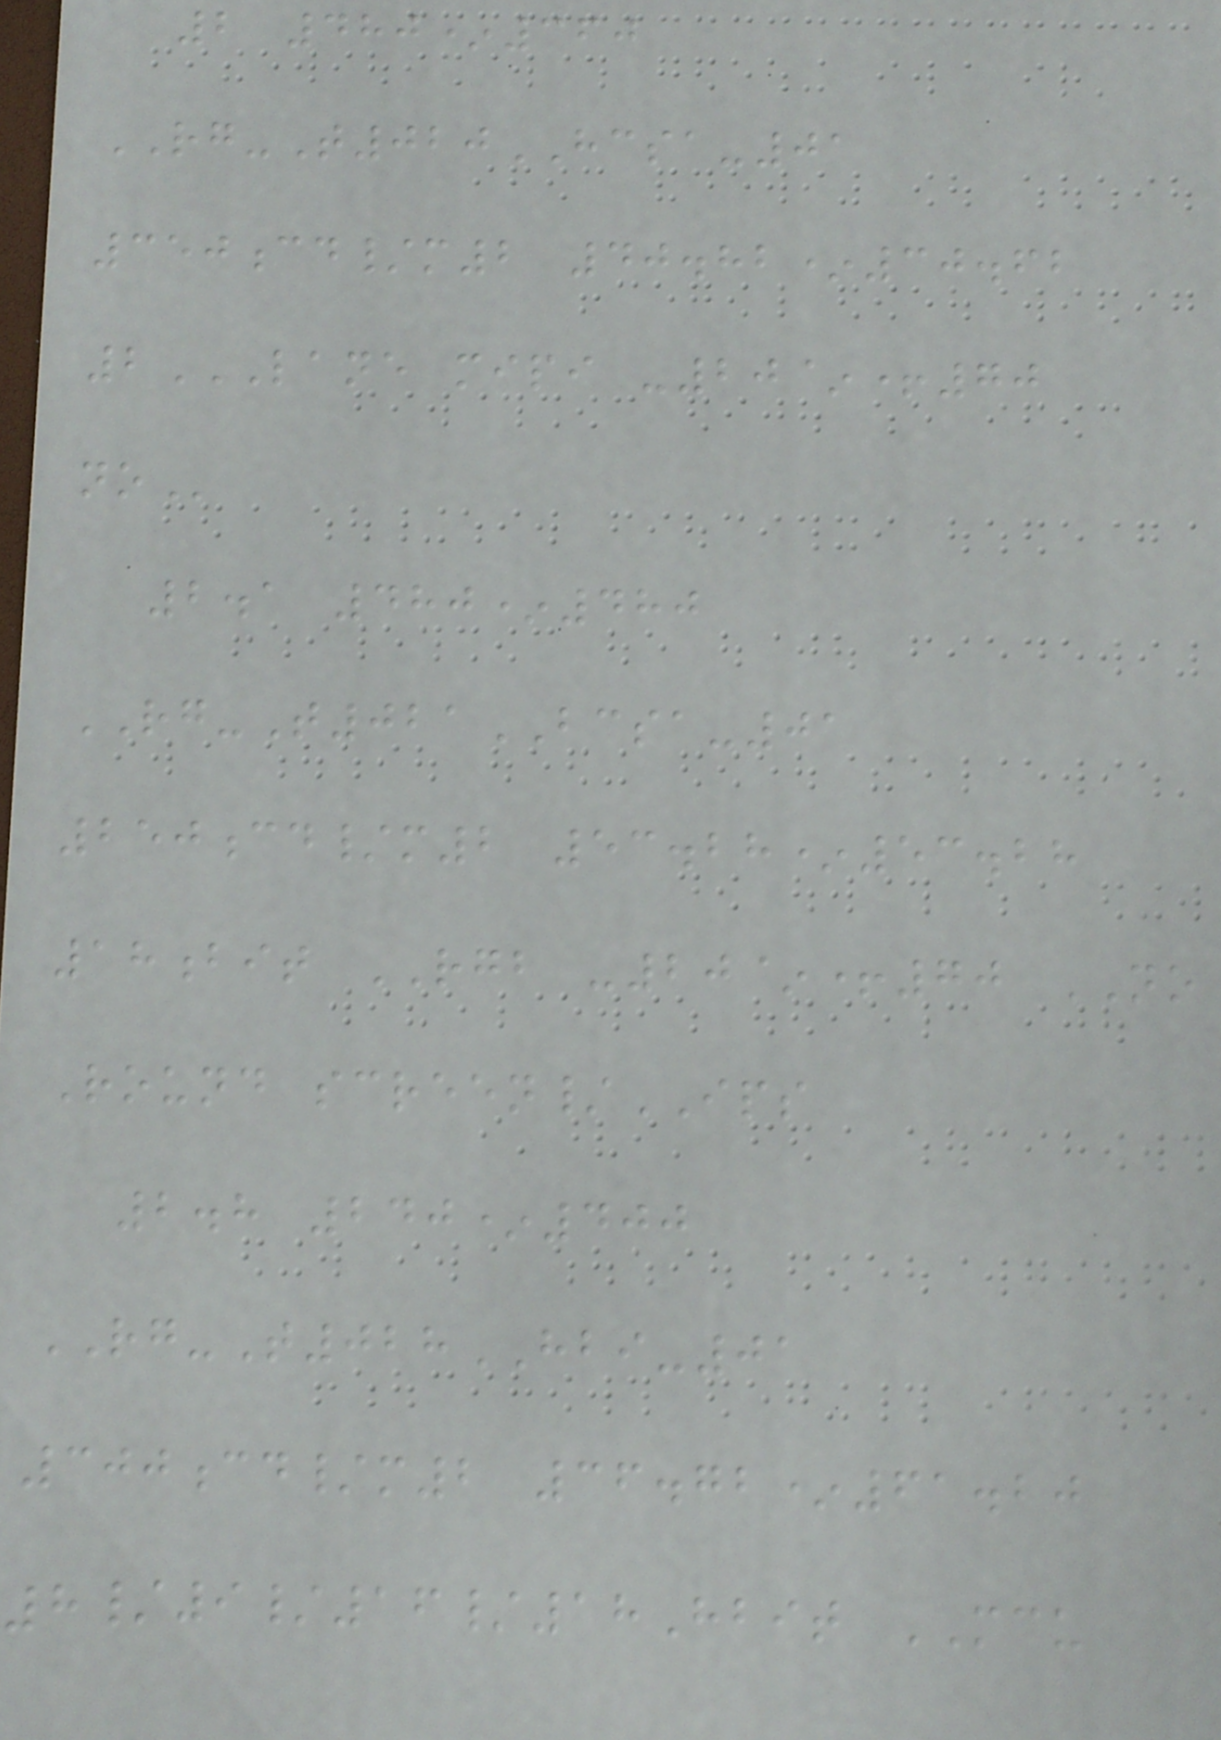2 480*360
RG-T020HCSA-01
350cd/m2 40.82*30.62
2LANE MIPI -20~+70
NO
2.1 480*480
RG-T021BCSA-01
250cd/m2 53.28*53.28
18bit RGB -20~+70 NO
Round screen/IPS
2.8 240*400
RG-T028HBI-01
300cd/m2 36.72*61.20
8/9/16/18Hbit MCU
